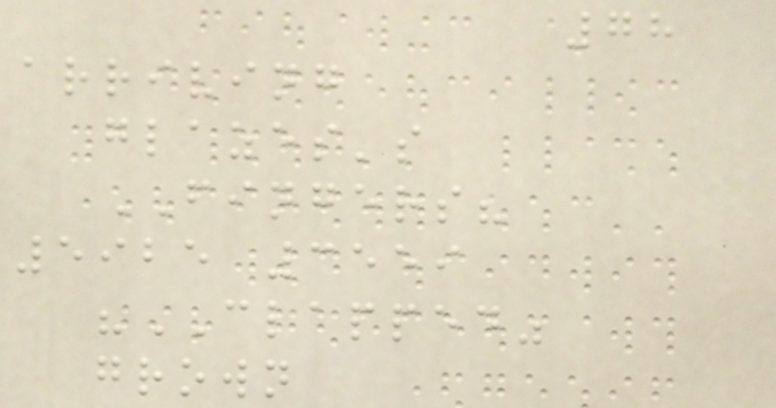78
arriving
glazes's
FINGERS?
5925 3559
"CLAPPED"
grown
